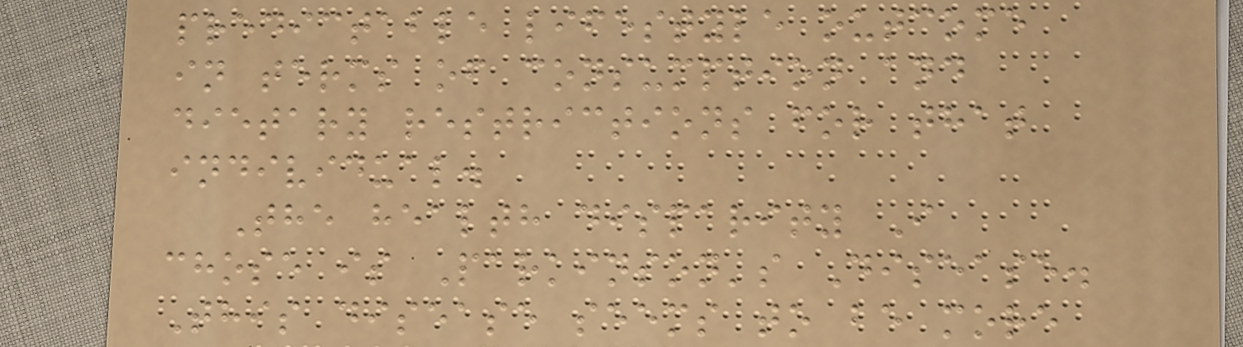predictable lifestyle outcome
in terms of consumption and
dietary restrictions for that
individual.
The health disparity I
chose is Parkinson's Disease.
This disease seems to be more
